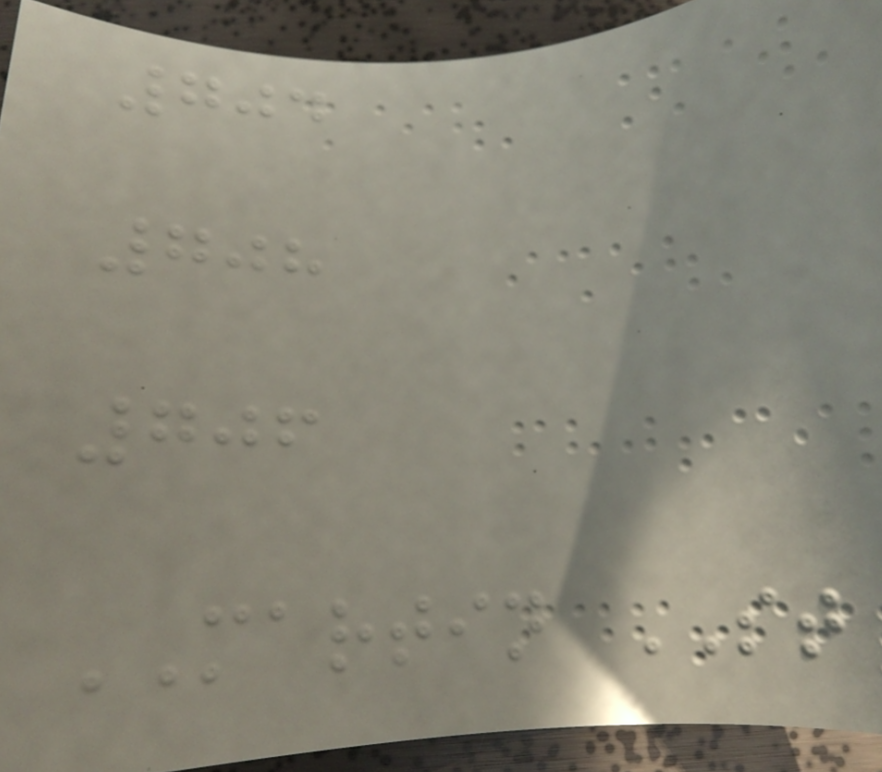704
708
706
MARTIN ST
